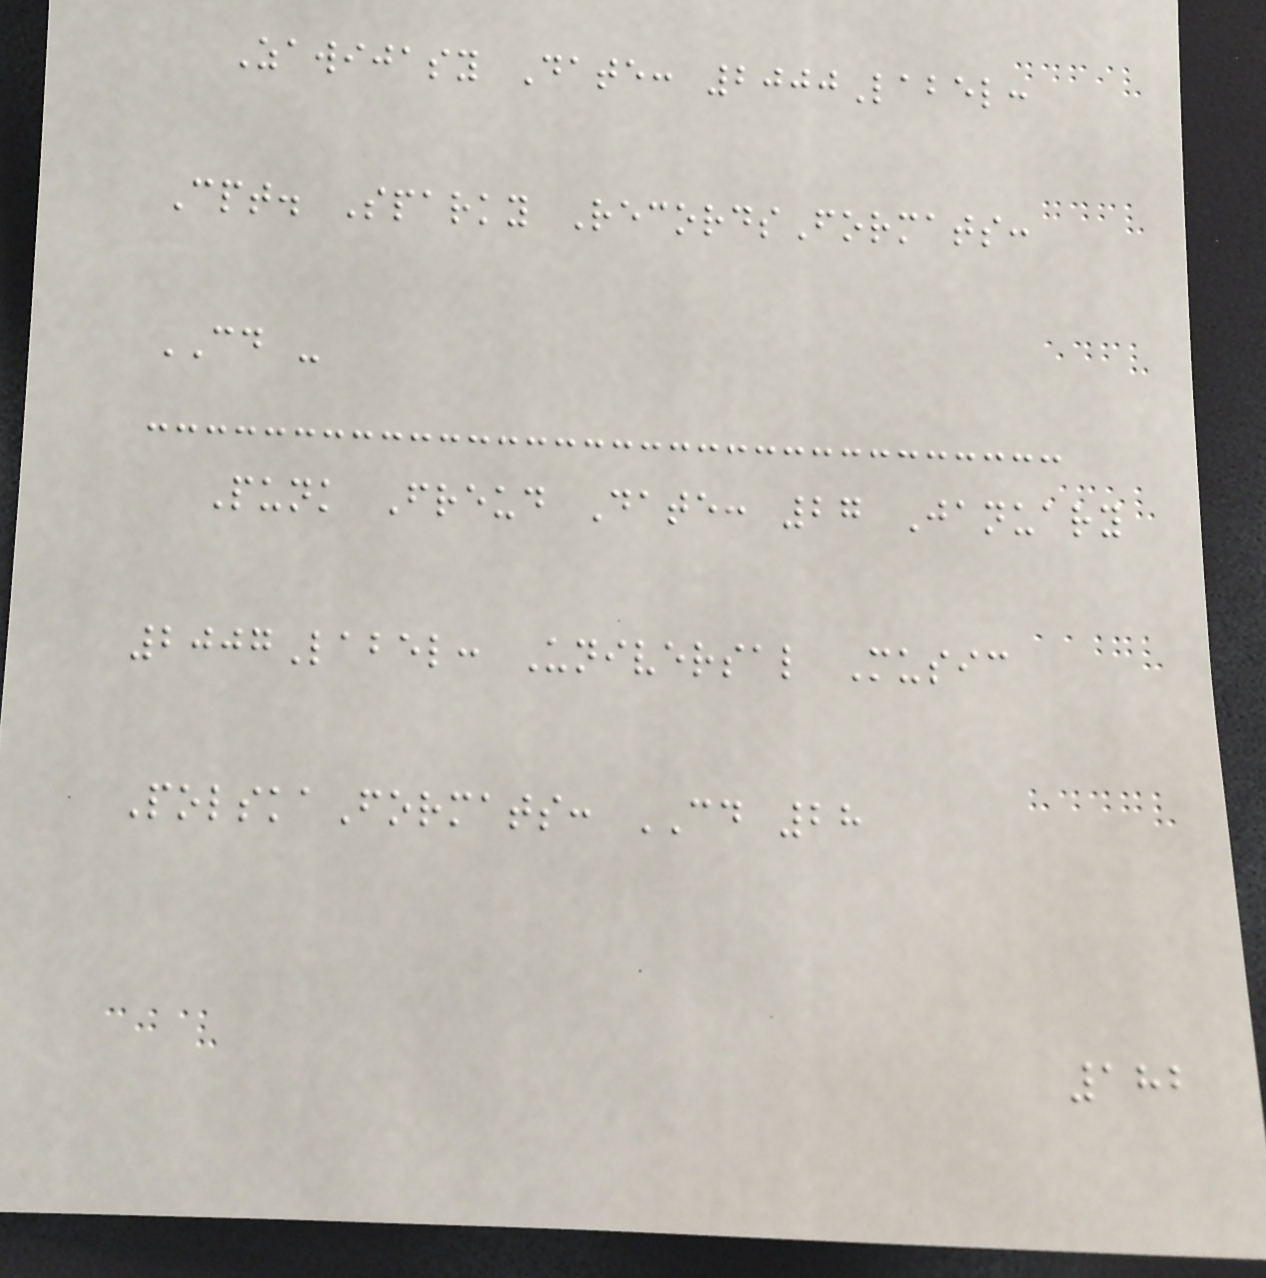Zawijasy Date: 2000Label:
Cpt. Sparky RecordsFormats:
CD -
Punk Freud Date: 27 January
2007Label: Universal Music
PolskaFormats: CD 28
182
